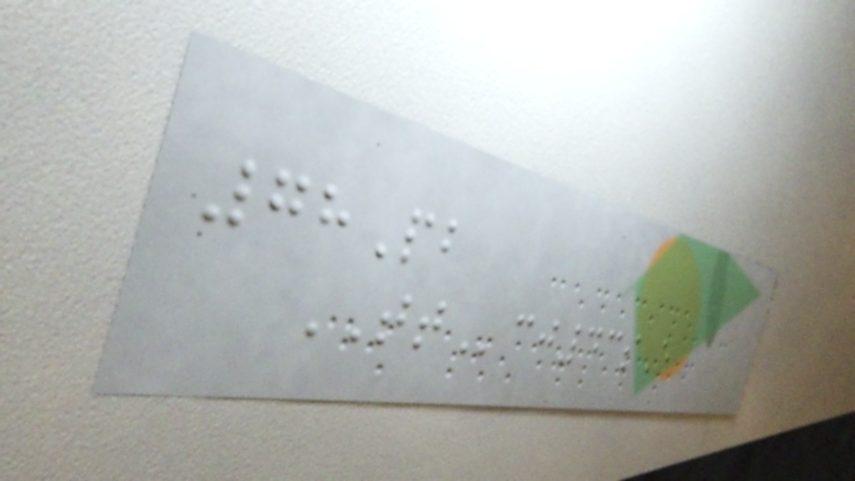78Pb
TTcj43sE
